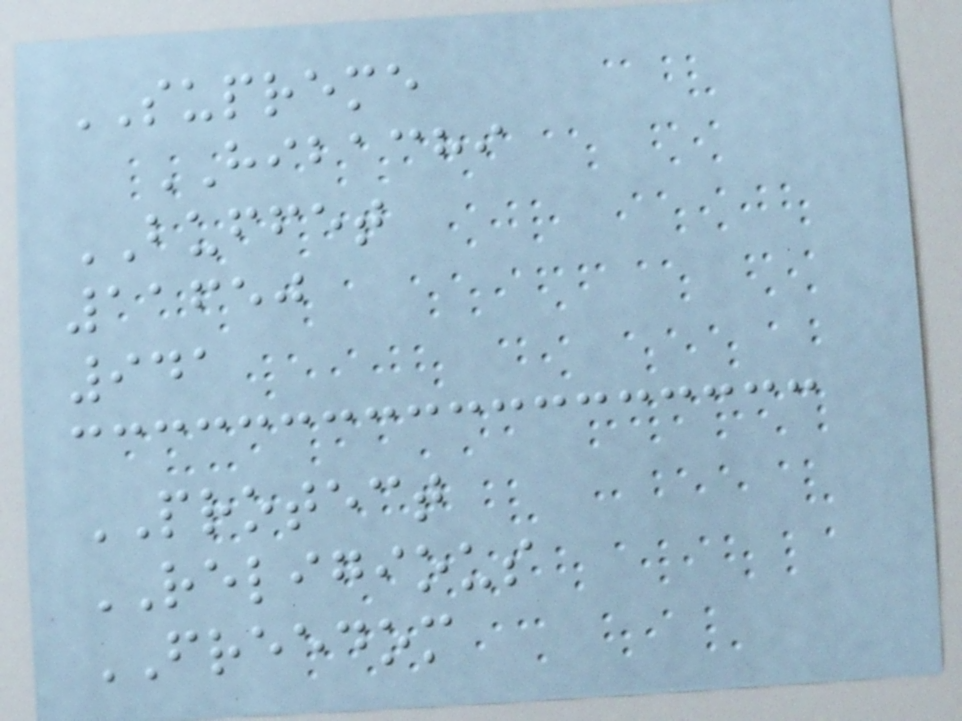SUPREME
HIBACHI
BUFFET
11650
941
PROTECT
RELIGIOUS
FREEDOM
